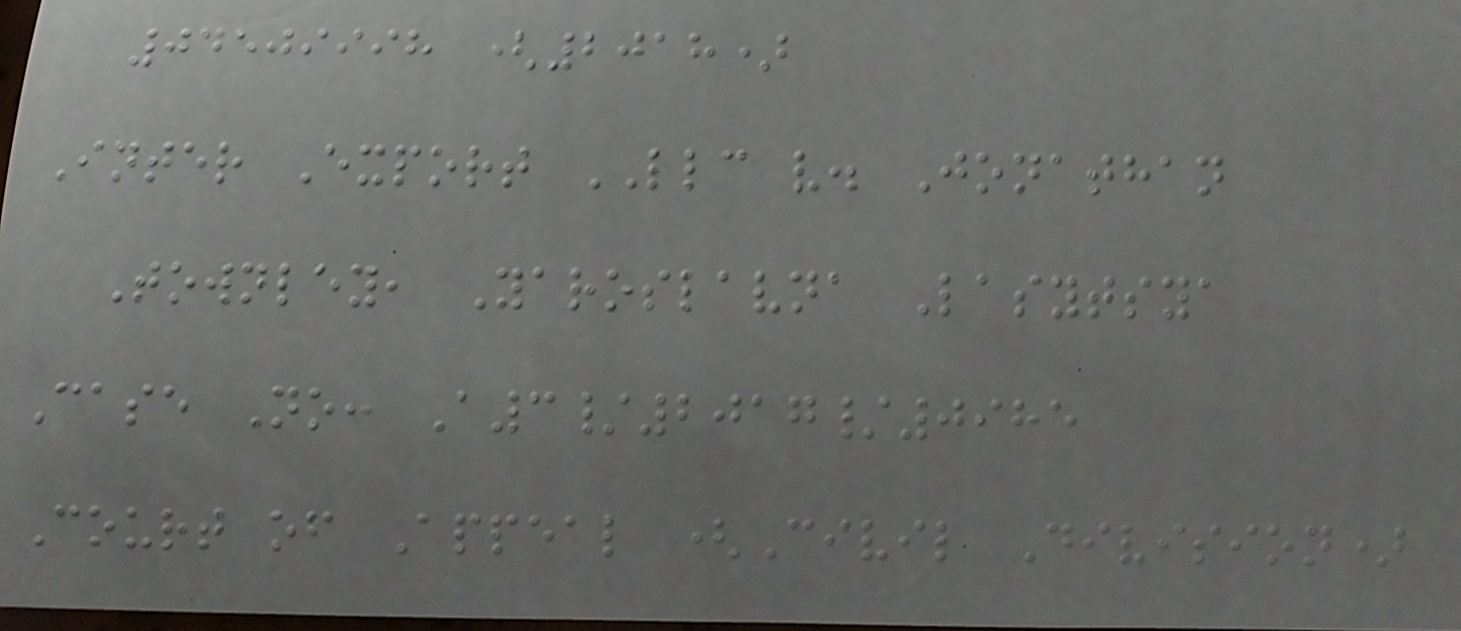04509998 (2018)
Inter Export LLC v. Jonathan
Townley, Yaroslavna Lasytsya
Case No: A3/2017/0985
Court of Appeal (Civil Division)
